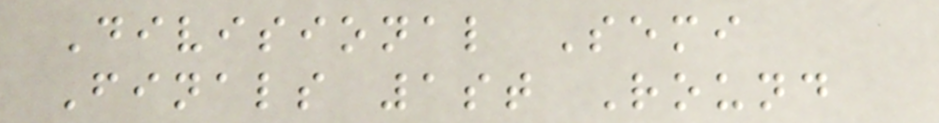Divisional Semi
Finals 1st Round
